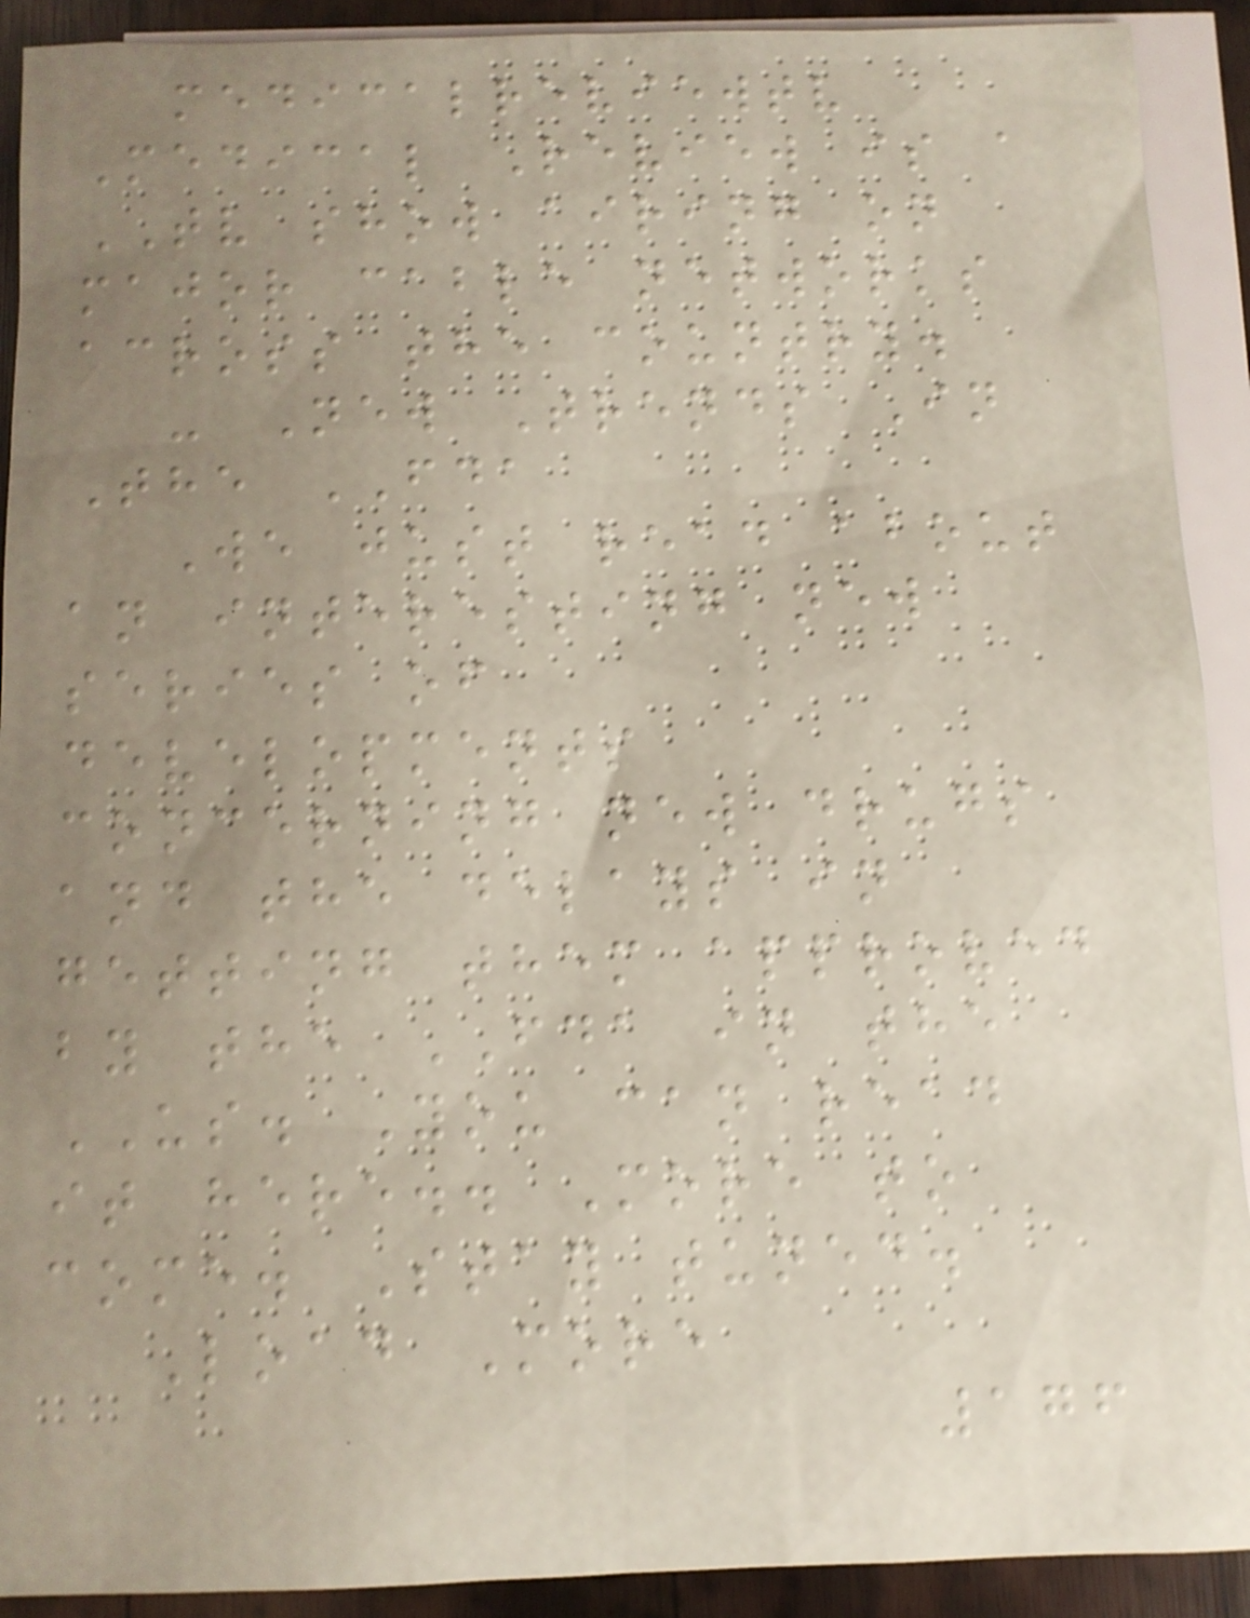medicalreviewtv
Medical Review is a
TV show airing on
major cable networks
across the country.
- New Trends In
The FDA
We just read about
an interesting new
series of
developments
concerning new drugs
and the delays in
getting them approved
by the FDA in the
US. You can read
it here.. More to
come. Stay tuned.
Load More
176
